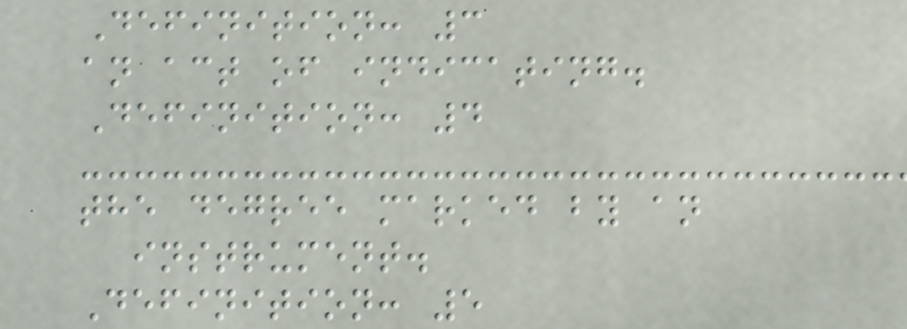Definition: 3
an act of indicating.
Definition: 4
the degree marked by an
instrument.
Definition: 5
